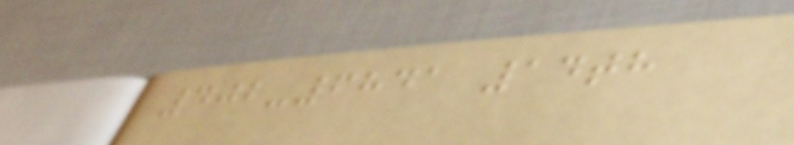402-6841 14th
